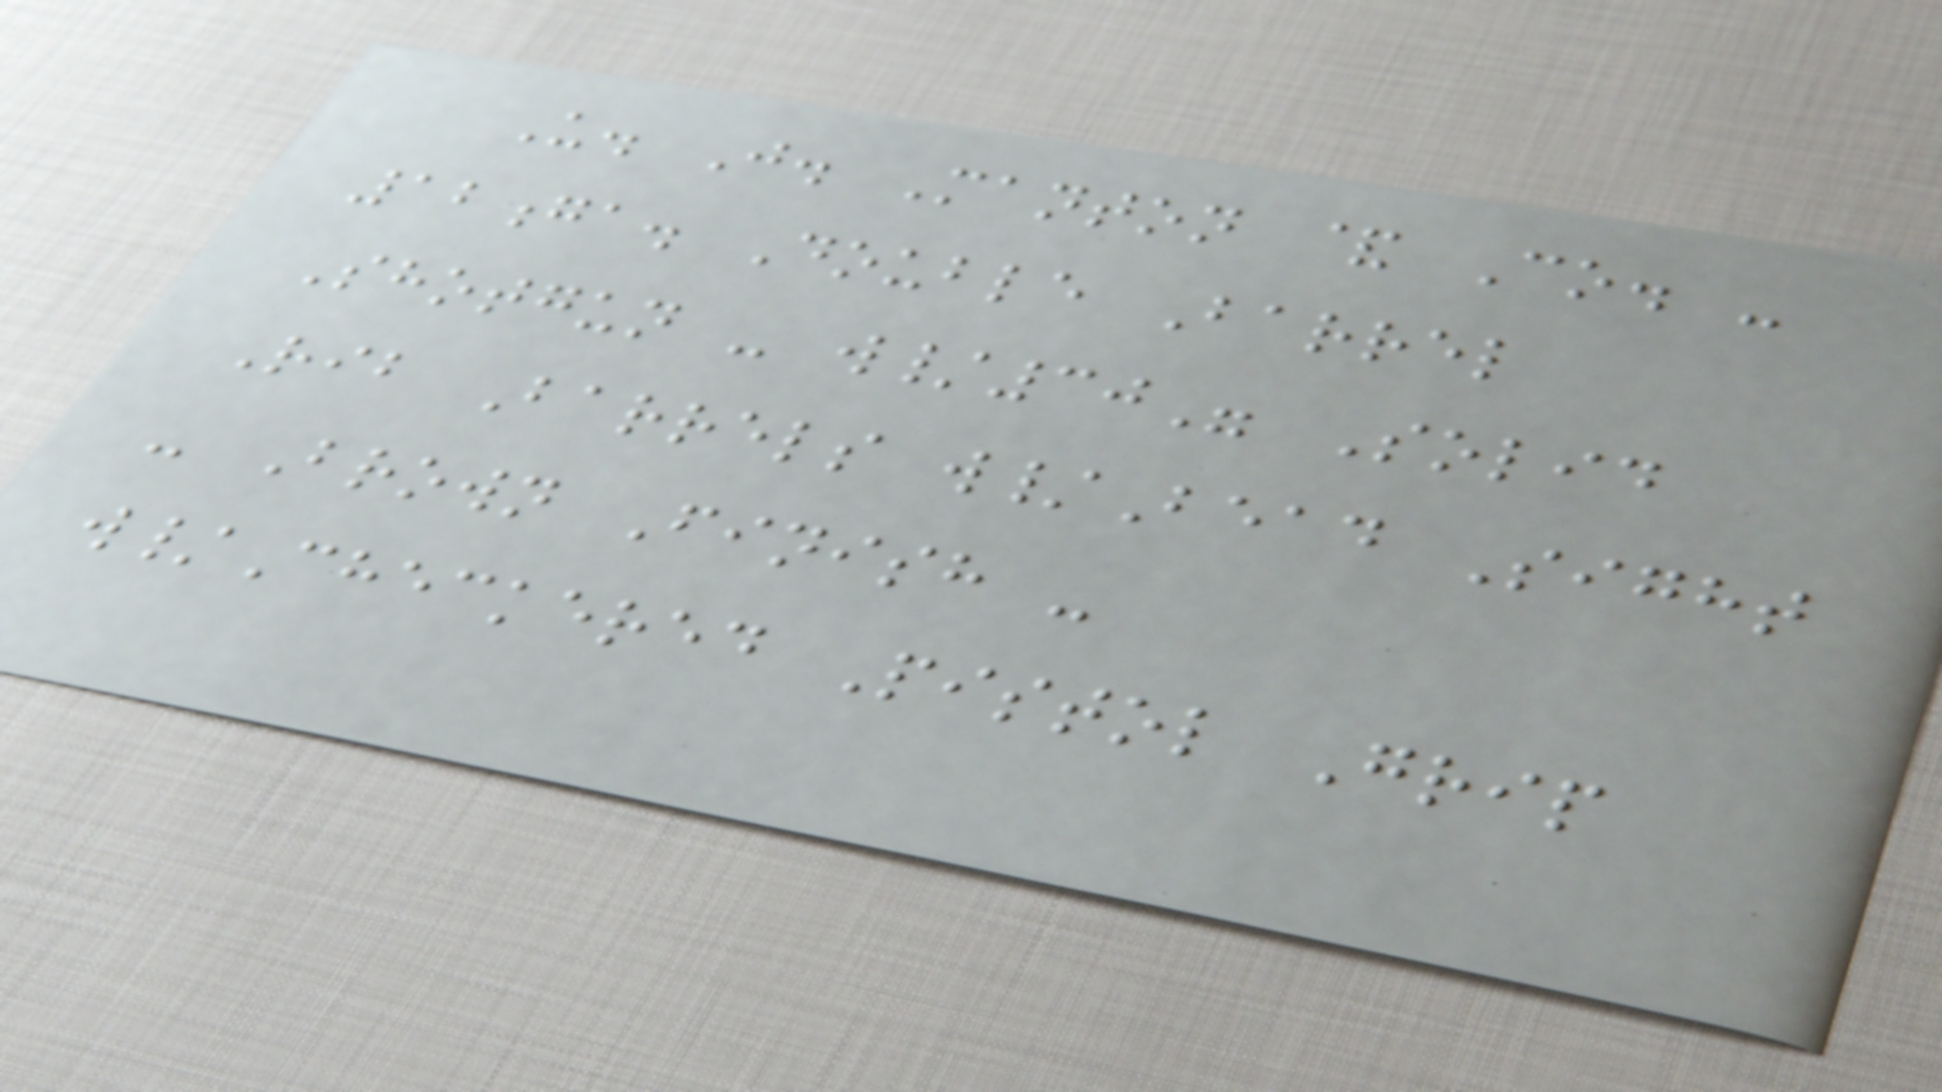U. J. Manton & Co. -
12ga. Double Barrel
Shotgun - w/30" Solid
Rib Barrels w/Bead Sight
- Brown Finish -
w/Checkered Pistol Grip
